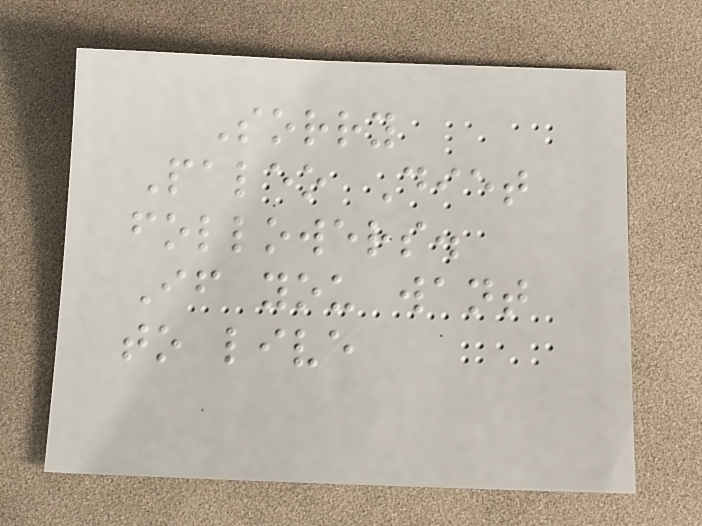Sorry
Paleo Diet
followers.
If you want
to live
